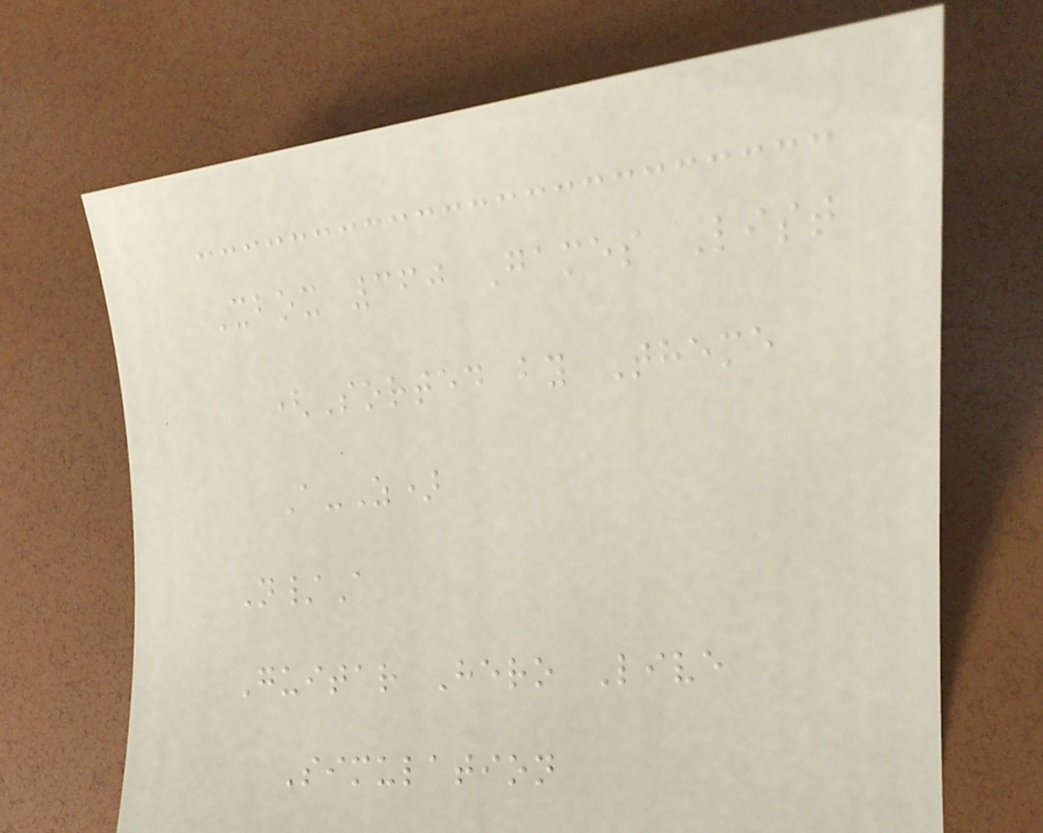Xbox 360 Games List
(Sorted by Theme
A-Z)
N/A
Guitar Hero Live
Simulation
